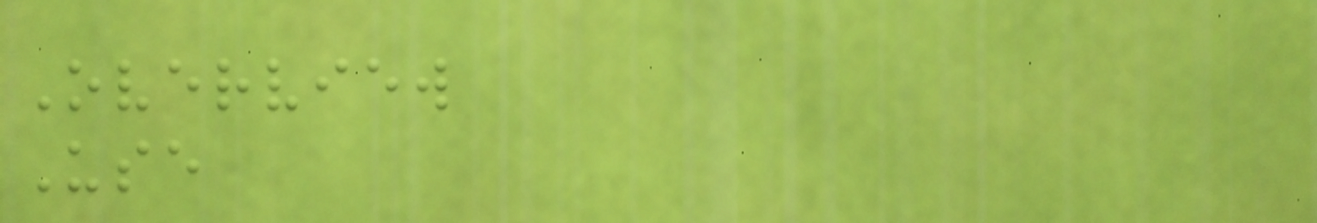Overview
Use
